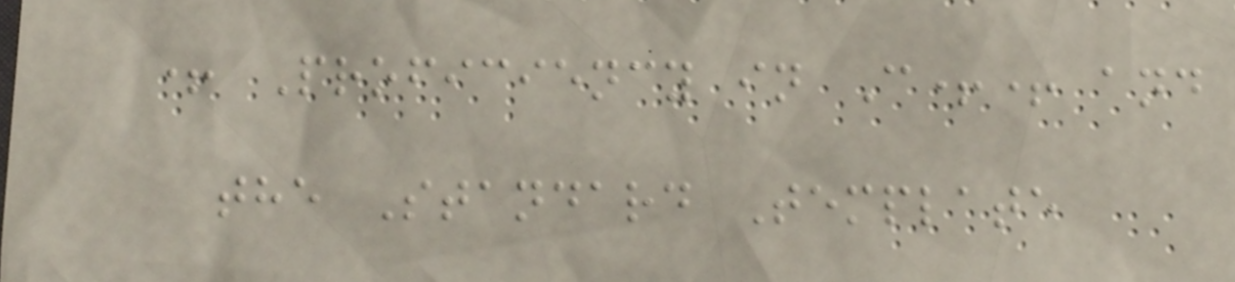+ Proficiency in C++ and
the Standard Template
